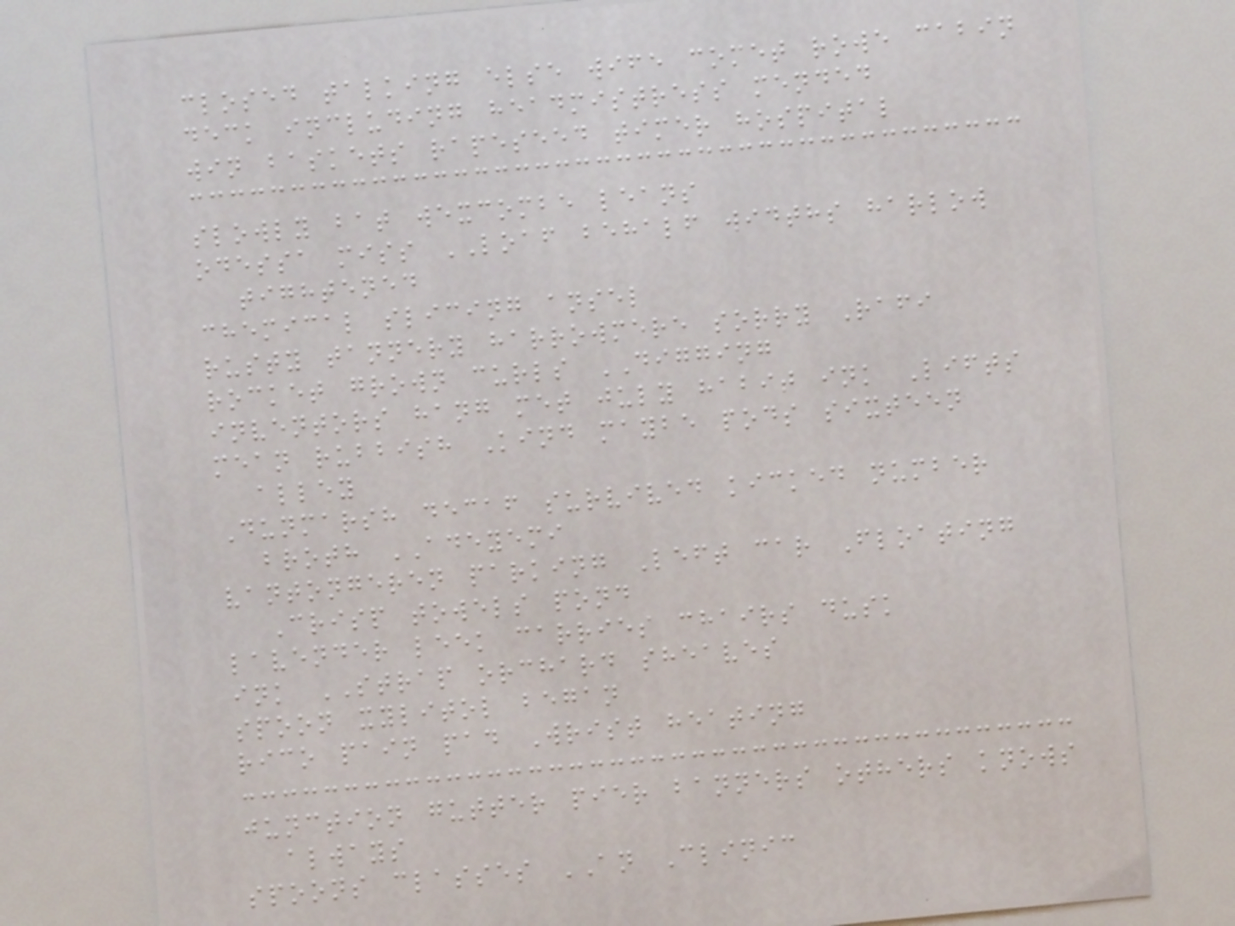closed talking else wife comet rowe cabin
deck including headmistress mended
win baskets rapeseed timer hospital
slowly bat wexcombe leans
odessa miss LOAF behalf widths harlow
tightened
chemical slicing ansel
rusty tannery harrowmere sorry Rafi
rocket grown curls DIGGING
inventors hang met july habit ink Lifts
mean rubbish Kind maybe pods sixteen
alley
Dunmarsh decaf survived kicked number
broth ADEYEMI
vantongeren parking Left car Floating
Crisp towels pond
lavender leek carries chairs dusk
ink STRAP orchard sheaves
spoon xylitol began
rico pain pad Wrist heating
junction gutter pier banners others knows
always
spoons classes AN Clinic
